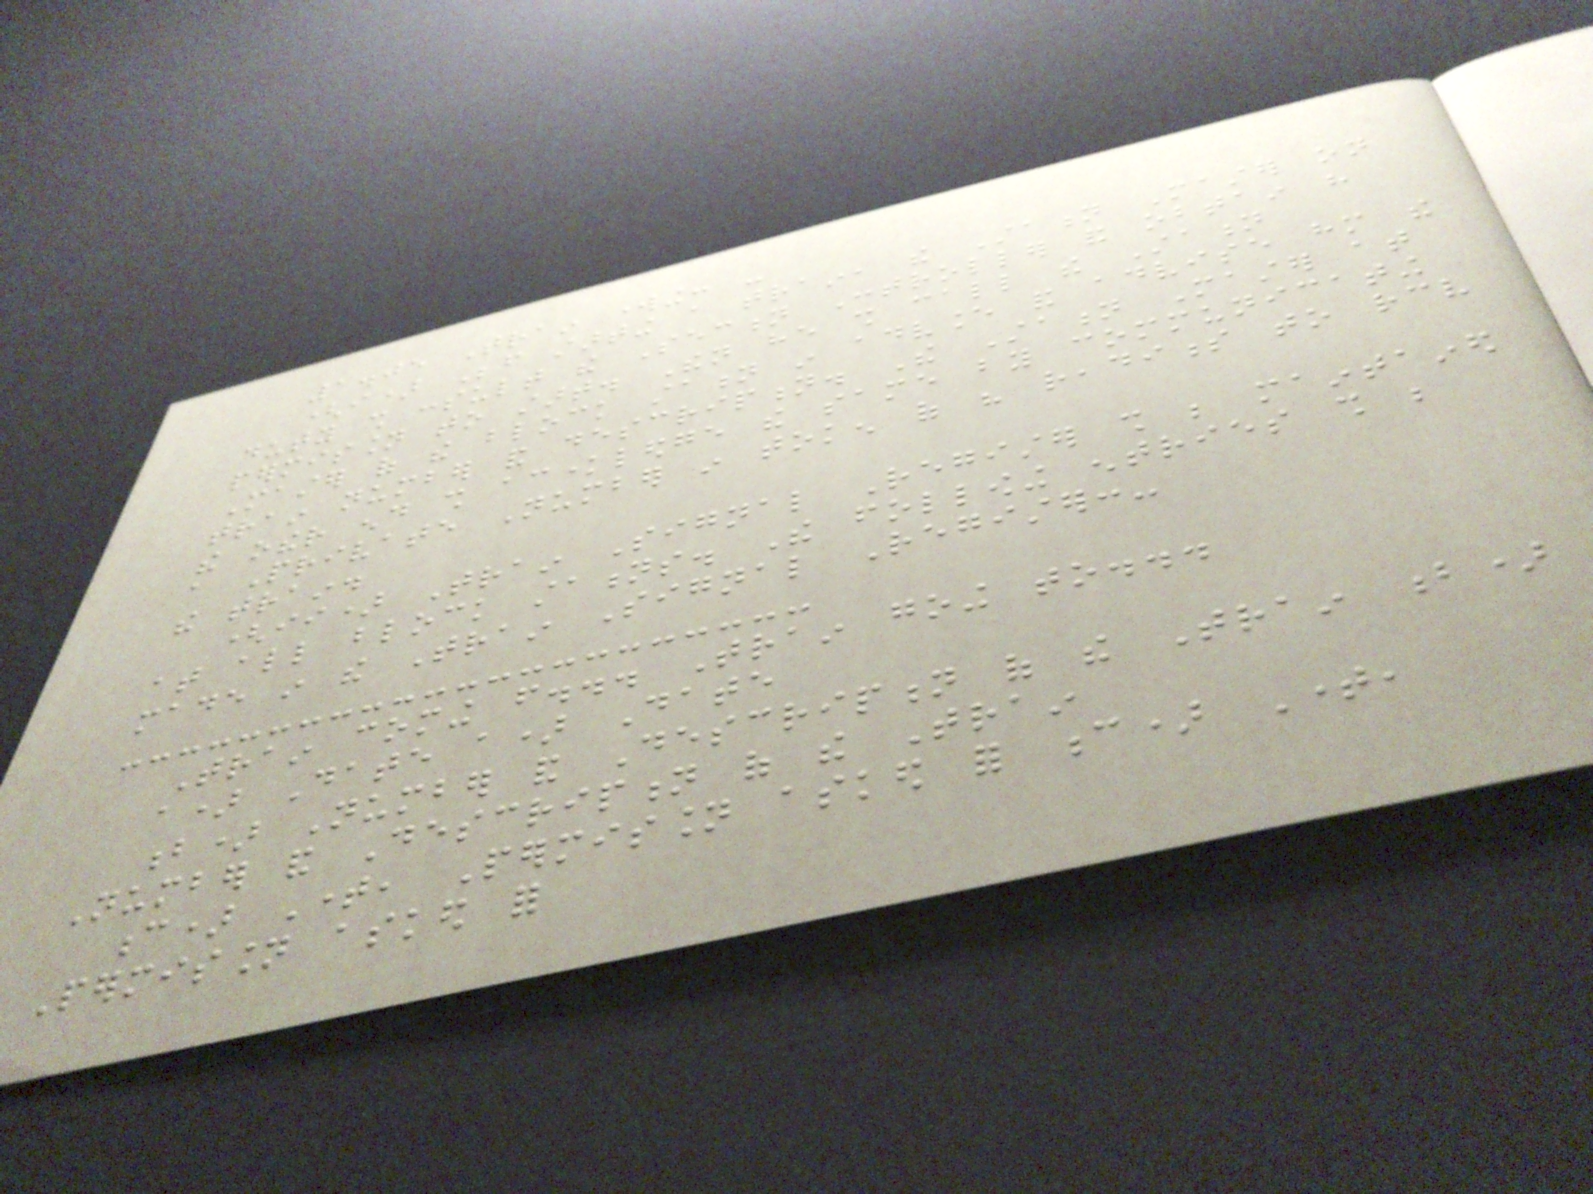1.05 Train working: -
(i) Before starting a train, the Station Master on
duty shall consult the Section Controller and obtain his
permission to start. Then he shall call the Station
Master of the block station in advance and advise him the
train number and description. The Station Master at
the other end shall acknowledge the same by communicating
a Private Number in token of his readiness to receive
the train.
(ii) Train Signal Register shall be maintained
at all block stations. The following entries shall be
made in the Train Signal Register:-
Train coming from... Train going to...
a) Date a) Date
b) Number and Description of the Train b)
Number and Description of the Train
c) Time, Permission asked for c) Time,
Permission asked for
